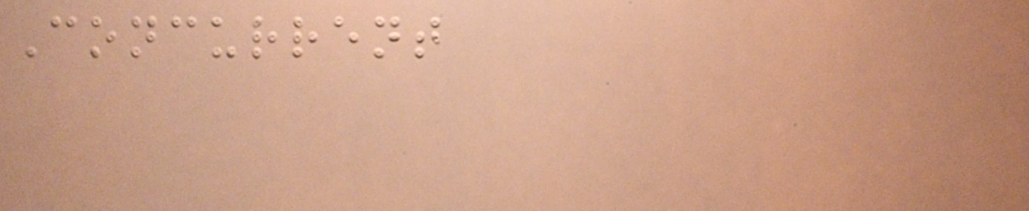Concurrent
